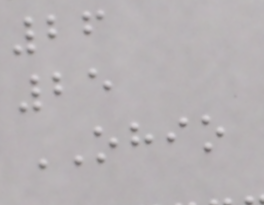26
25
OHIO
